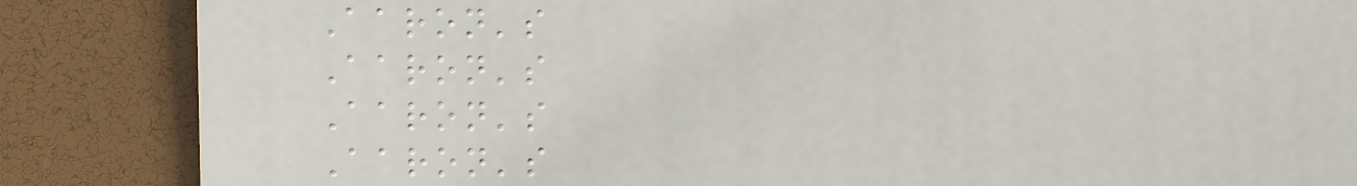Aaron's
Aaron's
Aaron's
Aaron's
